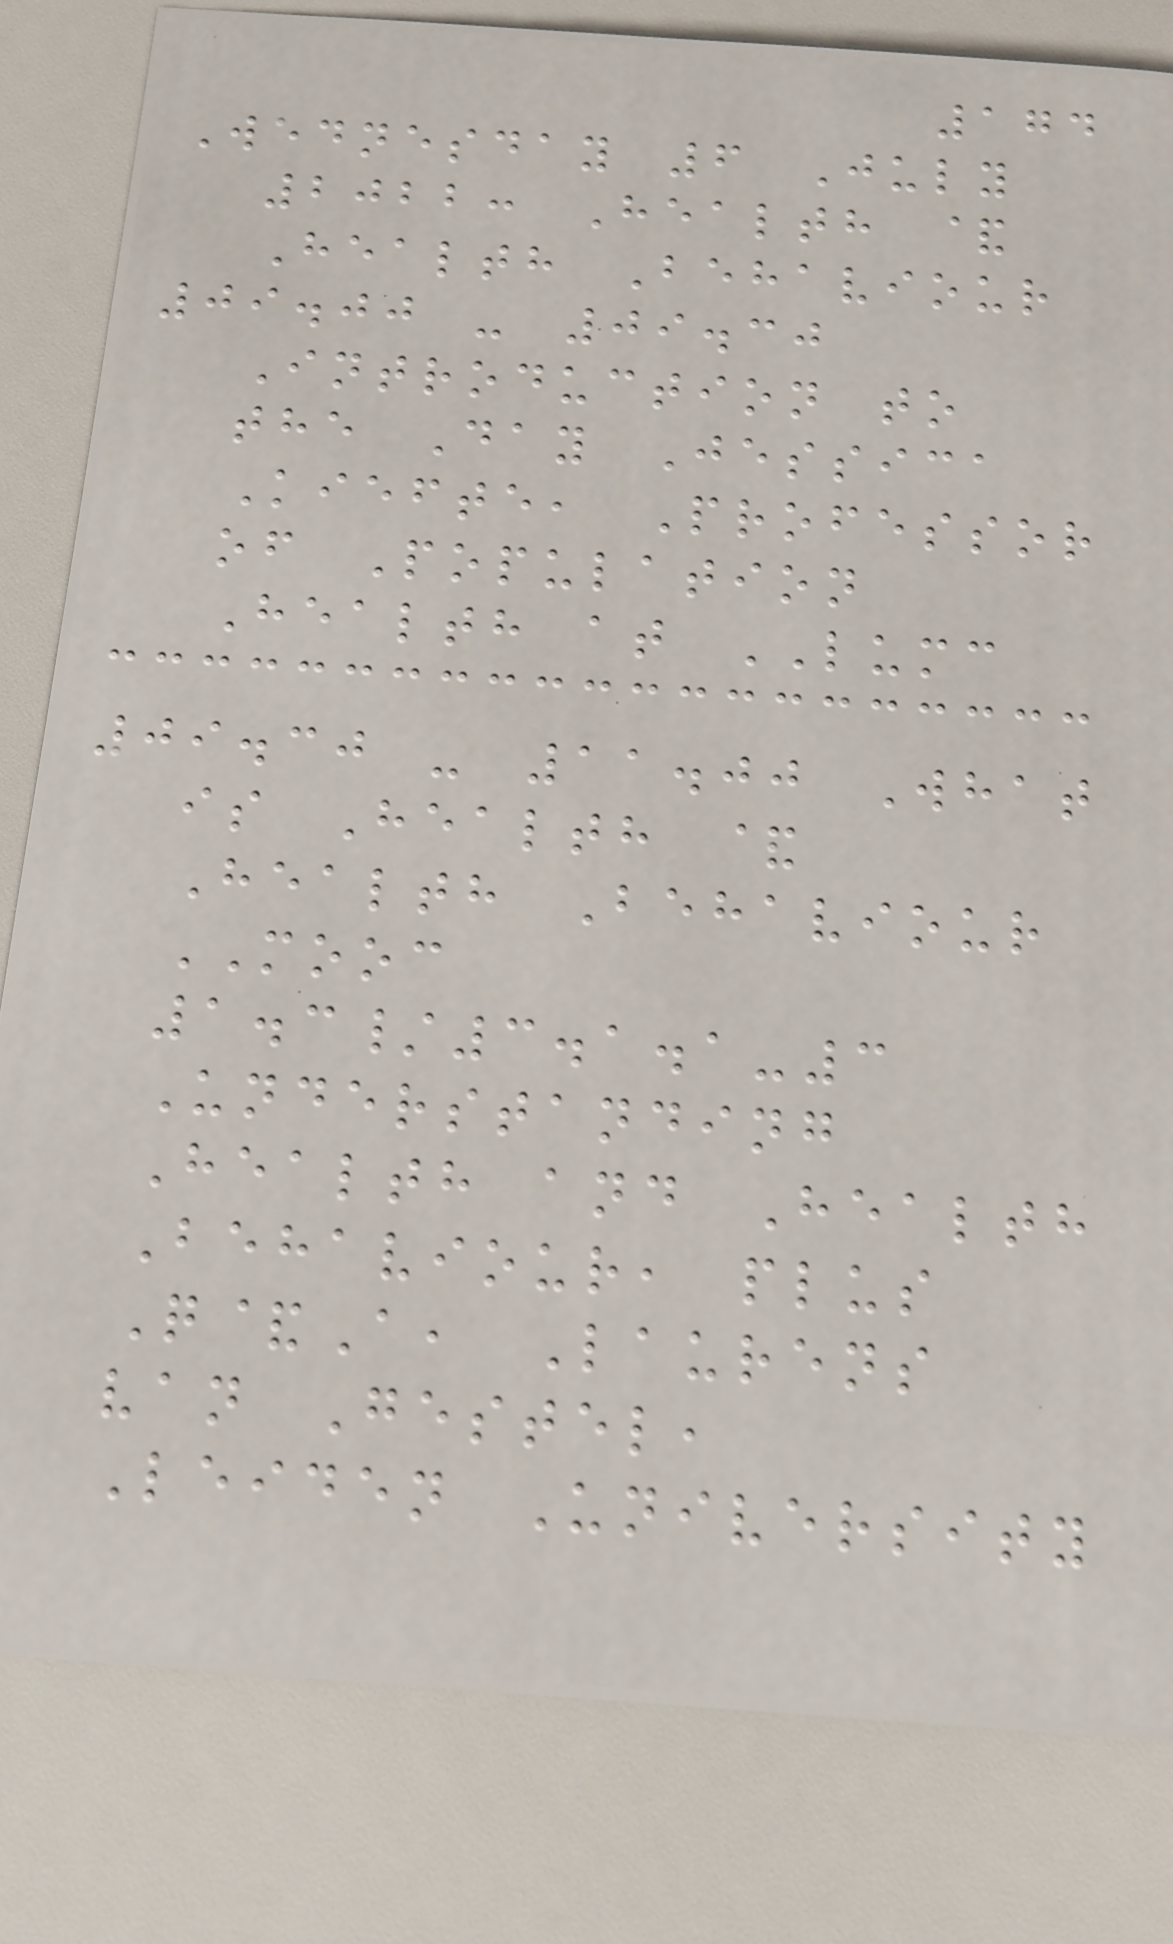174
Wednesday 6 July
2022: Health &
Health Behaviour
09.00 - 09.30
Introduction to
the Day Jessica
Kiefte, Professor
of Population
Health at LUMC
09.30 - 11.00 What
is Health &
Health Behaviour
MOOC
1.3/3.1.1-3
Understanding
Health and Health
Behaviour, plus
Q&A, Laurens
van Gestel,
Leiden University
